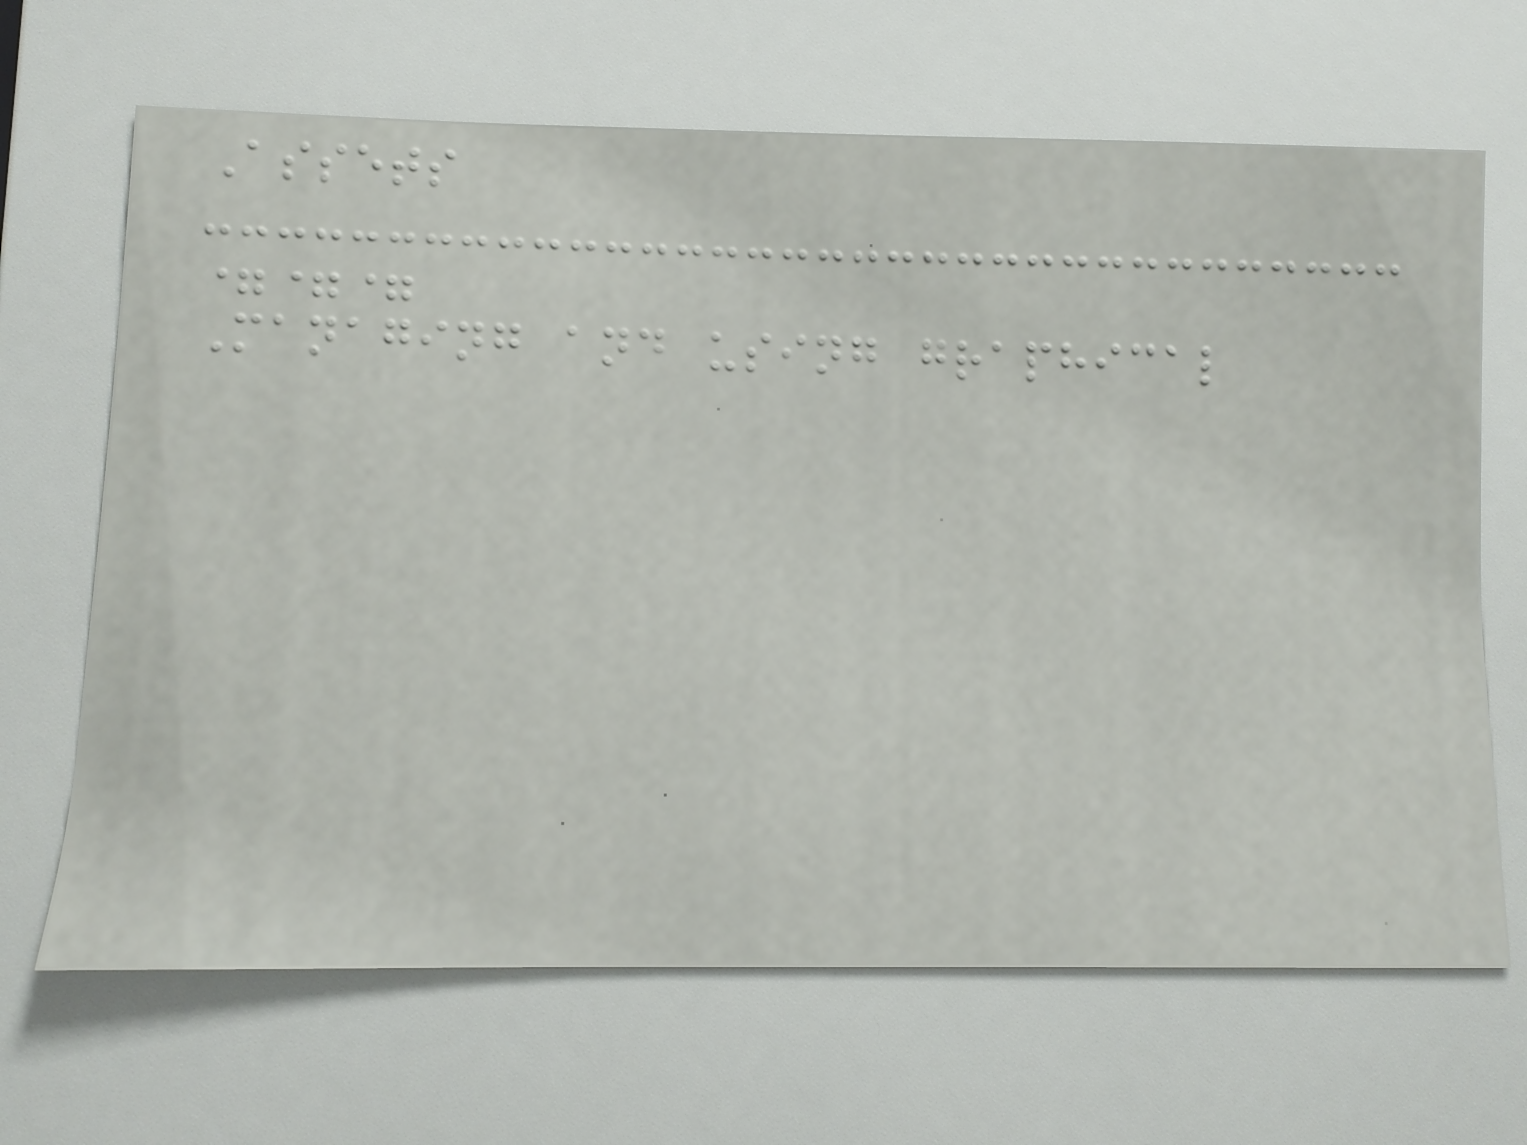Assets
===
Managing and using graphical
